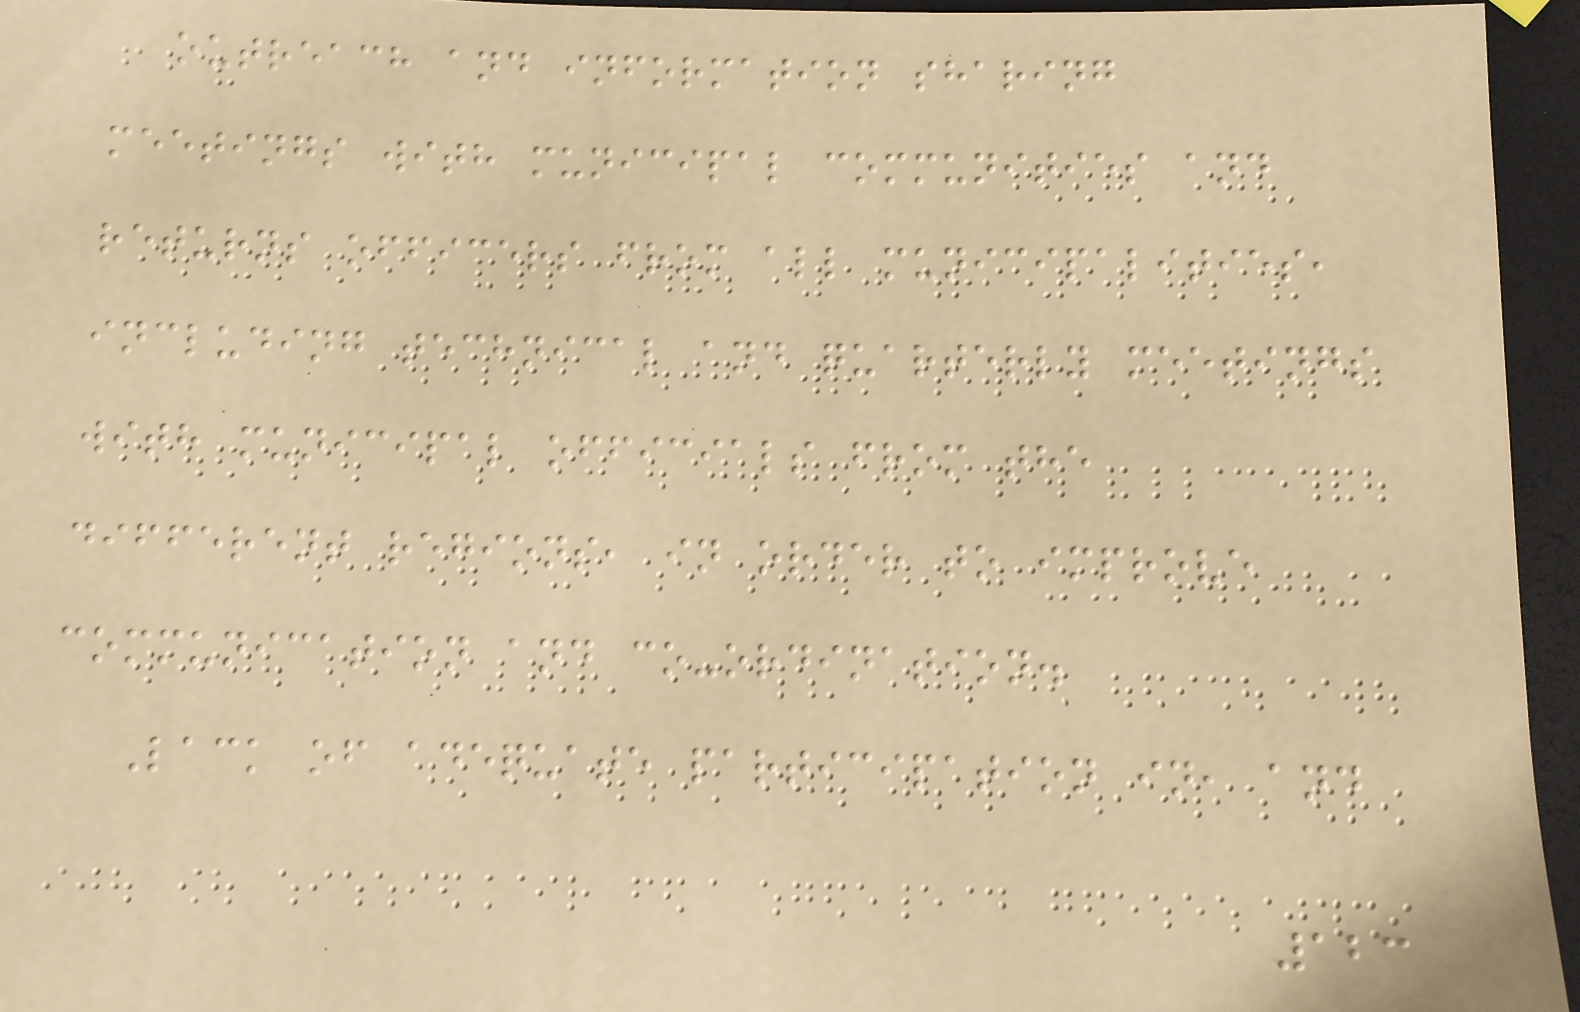outreach and information sharing
meetings with municipal communities and
returns officers from all municipalities,
including technical and quarterly meetings
with municipal officials from the
different regions, in order to improve
communication and co-ordination.
Lack of adequate participation in, and
123
